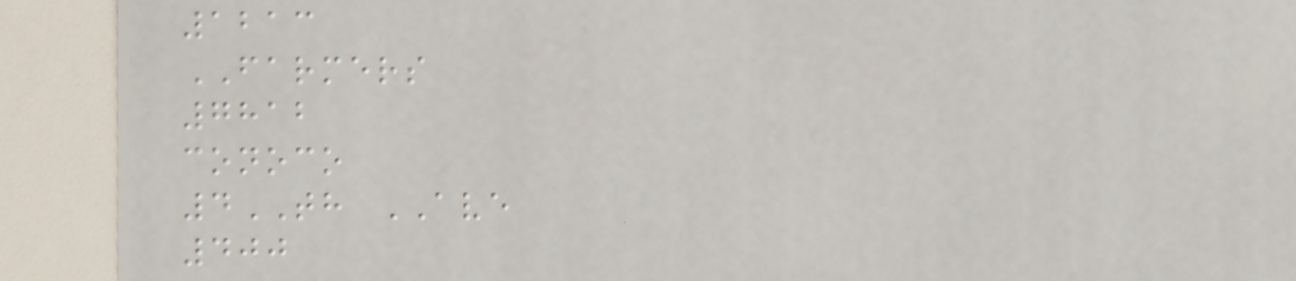1213
FARMERS
7812
conoco
4TH AVE
400
